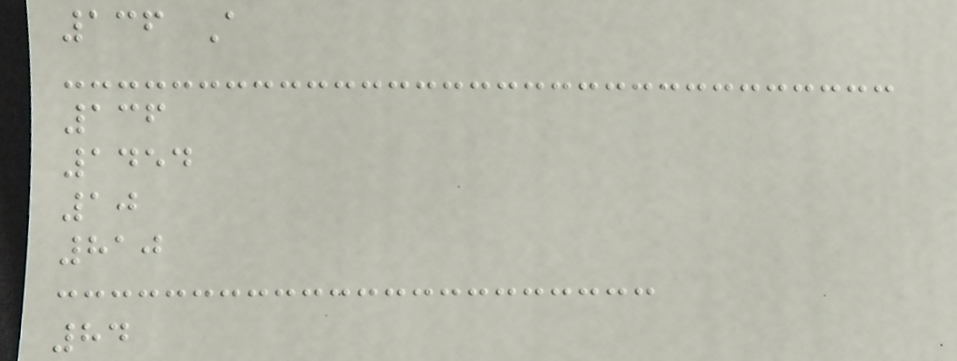136 A
136
1454
10
810
84
